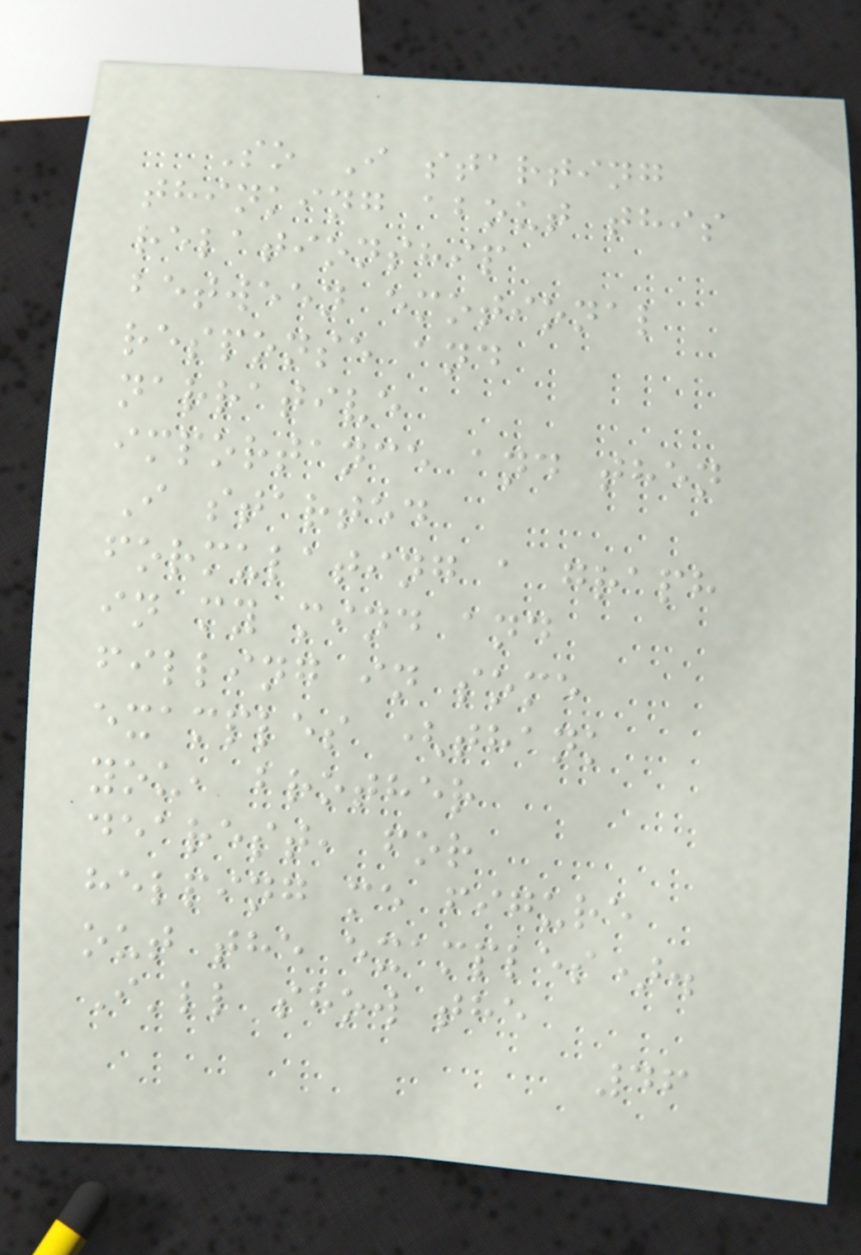So I starting
thinking about this
relationship
between emotional
response and
narrative
importance and then
I started
formulating a graph
in my mind and
filling in some
examples (thank
you, brother
dearest, for
helping me figure
out the examples).
I'll show the
46
